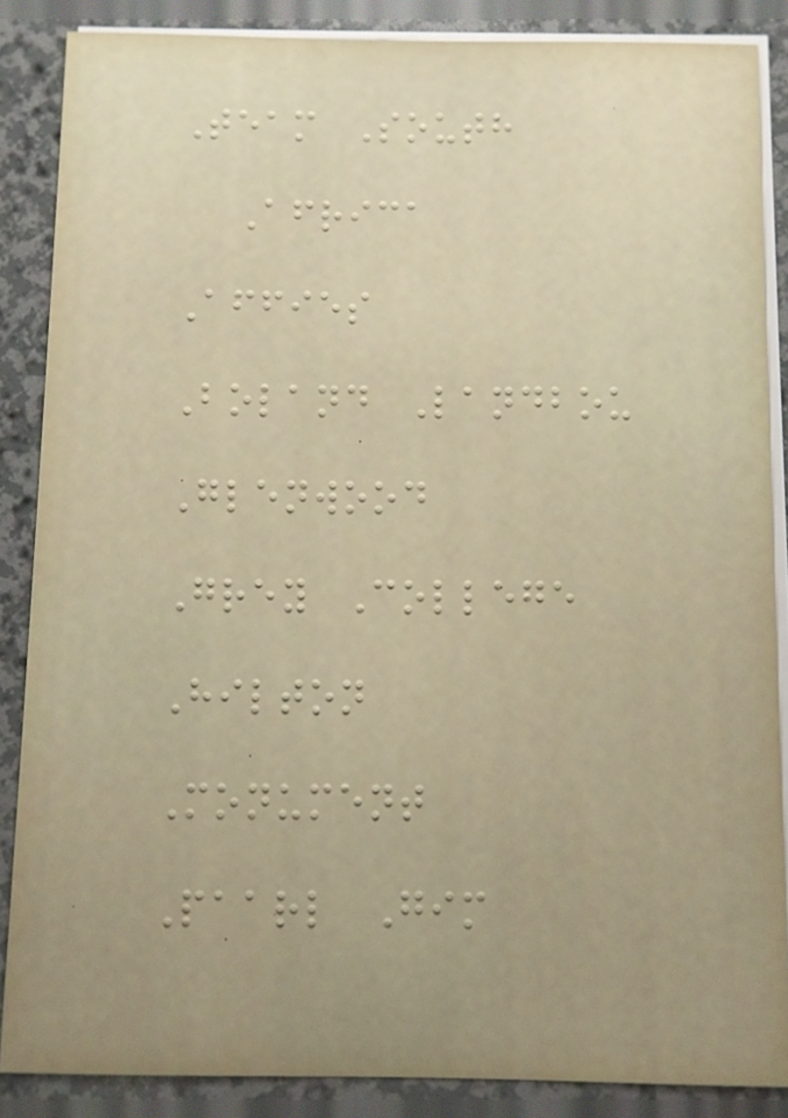Team South
Africa
Affies
Boland Landbou
Glenwood
Grey College
Hilton
Monument
Paarl Gim
